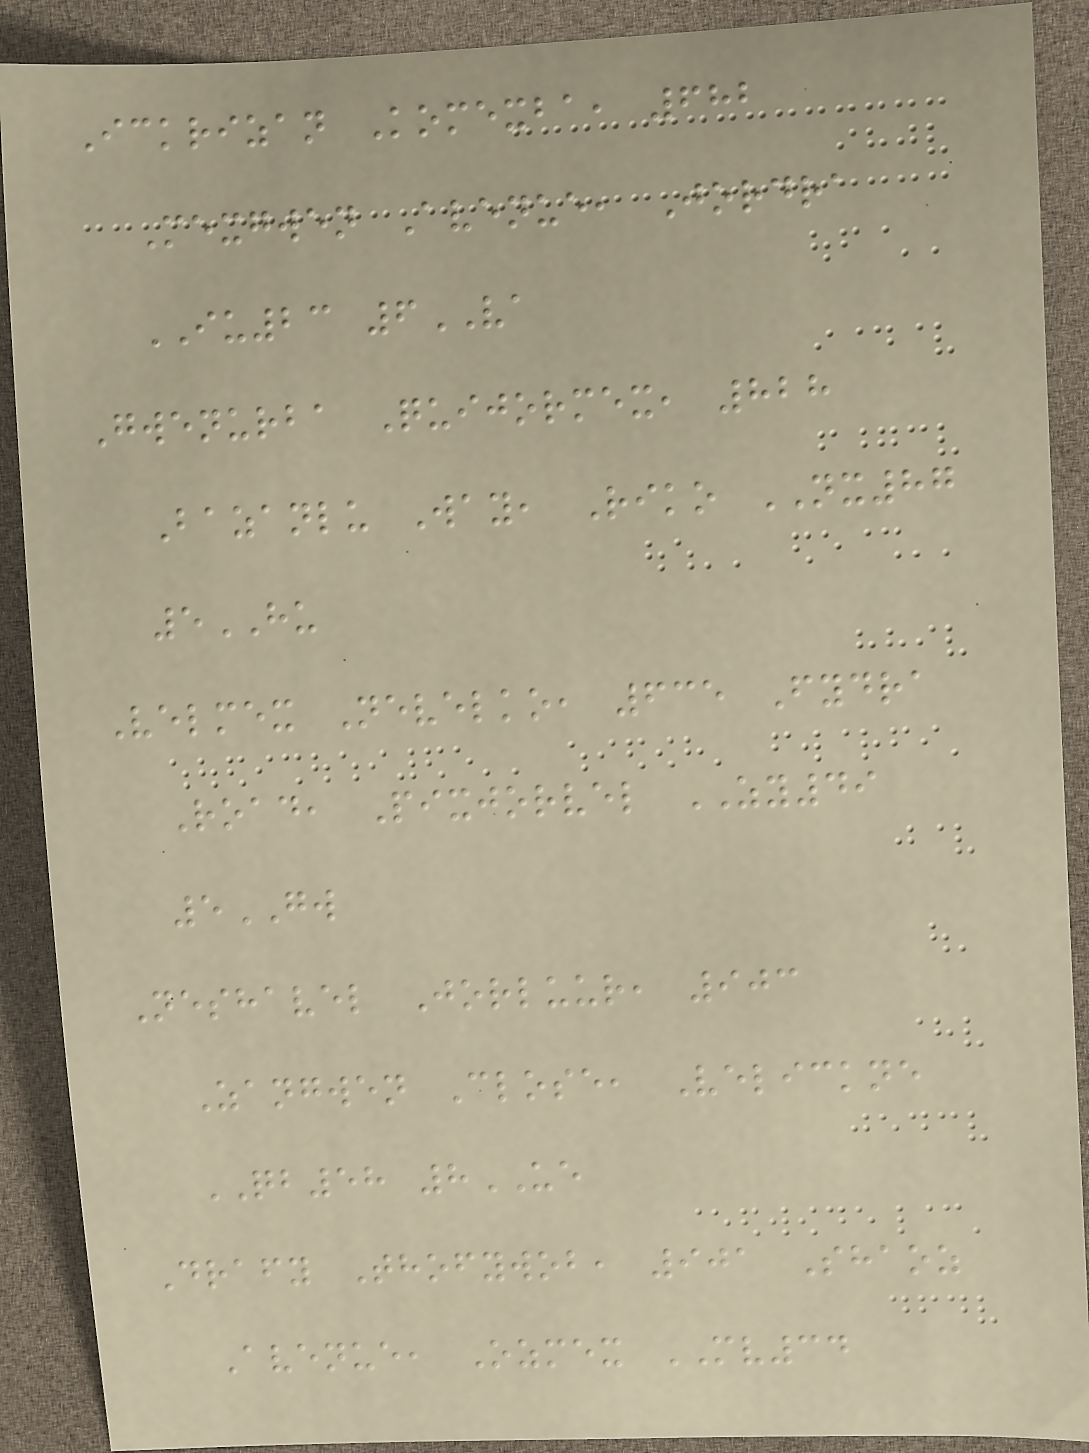Ickrizan Komexba, 682
Mexgwen Avenue, Jordra
IU23 6VA
Gwenurba Quijormex, 828
Bazanlu Way, Riko NX87
5HU
Velmex Nevelko, 635 Fydra
Road, Pixjorvel ZY49
5GW
Neshavel Jorluur, 903
Zangwen Close, Velickne
QB58 8UE
Drafy Thofywob, 901 Shaoz
Avenue, Ozmex MV34
